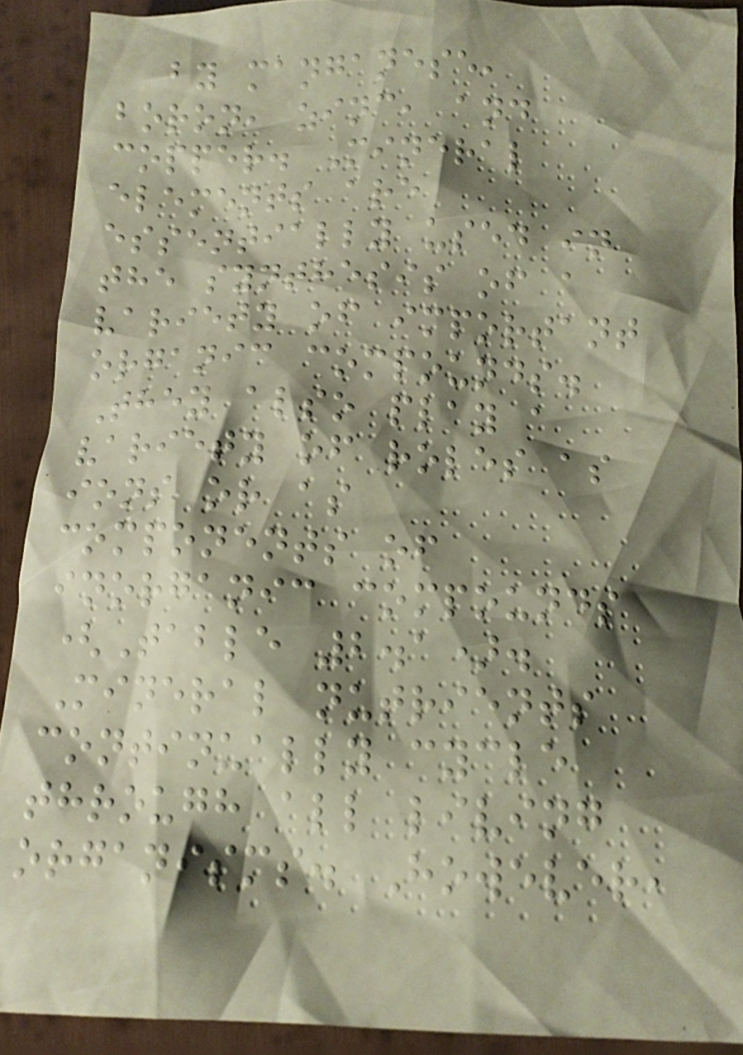by manganese,
boron, zinc, and
copper. Mineral
elements are
essentially used in
the synthesis of a
variety of important
organic compounds.
They also play a
variety of roles as
ions or as
components of
inorganic compounds
(Table 2.1).
Mineral nutrients
continually cycle
through all living
organisms. However,
